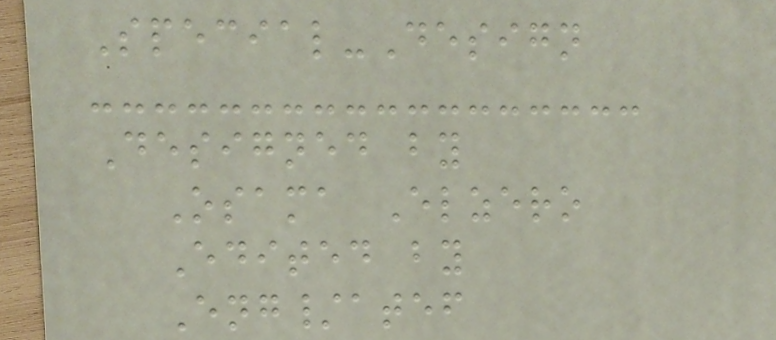Special-Design
Designed by
Osama Elzero
Edited by
Eng/atef
